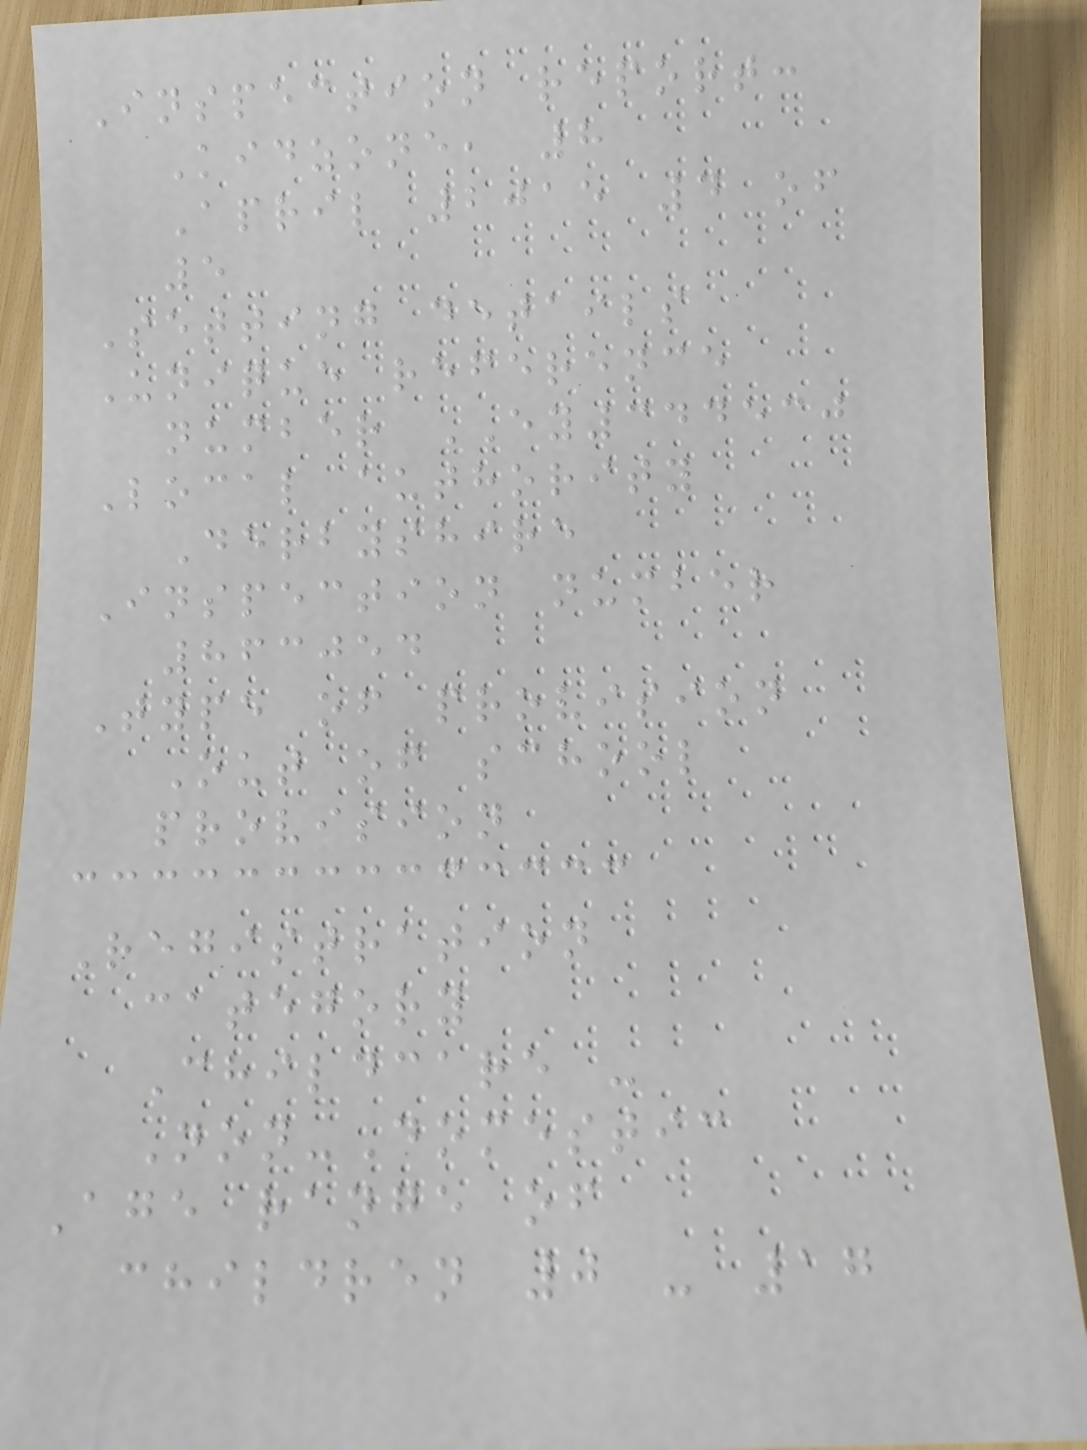Inspection report:
Kidzone, 8
April 2015 4 of
5
Setting details
Unique reference
number EY344530
Local authority
Derbyshire
Inspection number
863054
Type of provision
Out of school
provision
Registration
category
Childcare -
Non-Domestic
Age range of
children 0 - 17
